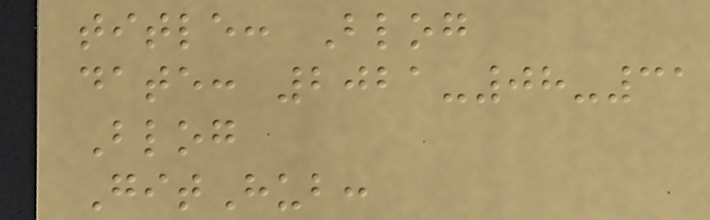title: Blog
date: 2021-08-31
Blog
GitHub:
